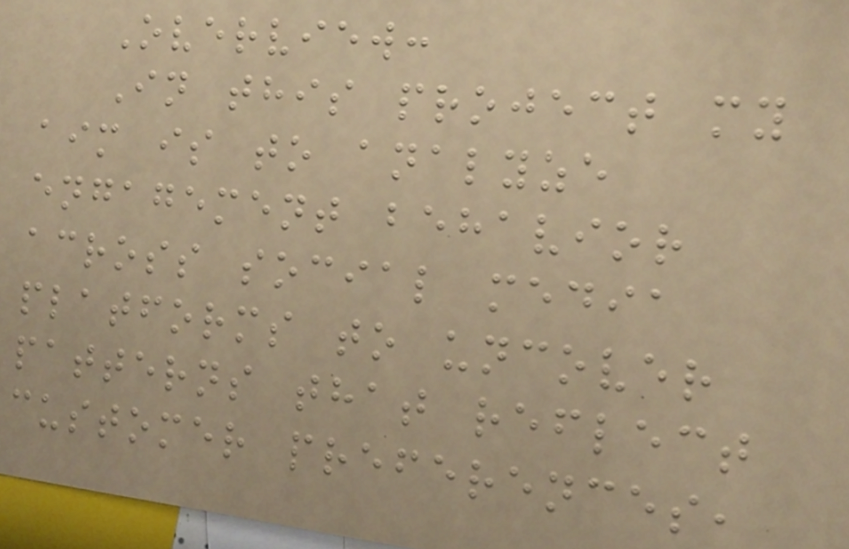Overview:
In this project my
aim is to analyze
engagement behavior
across social media
platforms to uncover
patterns that reflect
customer preferences,
